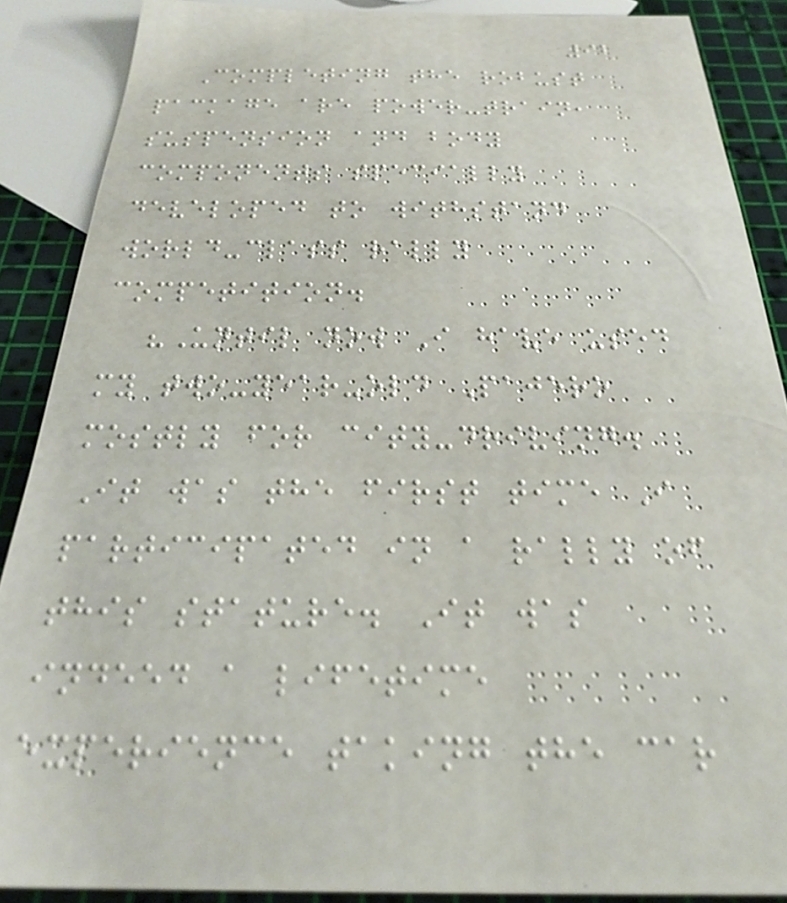92
Completing the robust
package are power-train,
suspension and body
components specially
developed to withstand
world-class rally
competition.
"Until now I have used
my two-year-old Pajero
mostly for city-driving.
It was the first time I
participated in a rally of
this stature. It was
indeed a lifetime
experience taking the car
